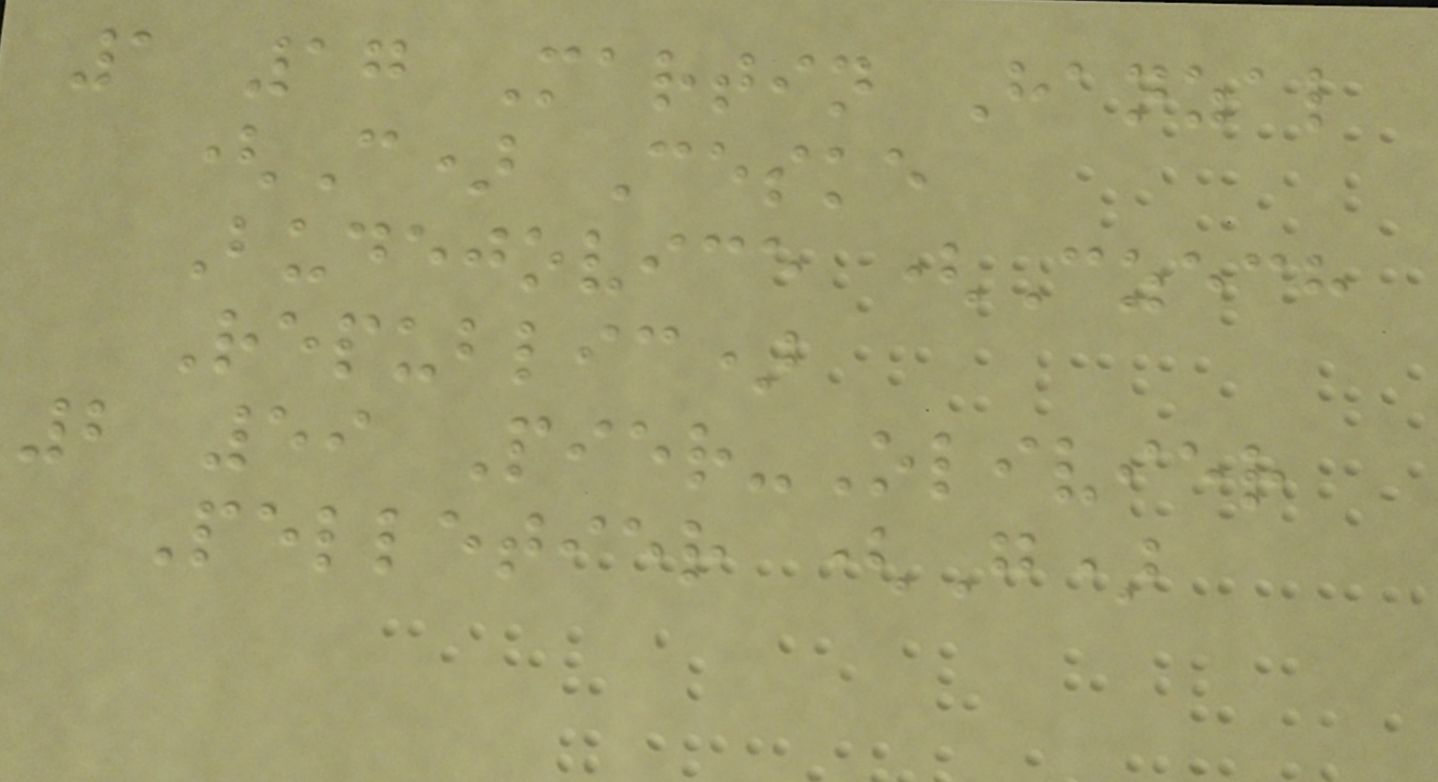1 17 Martin Hanzal
(C) Ceske
Budejovice (Czech
Republic)
2 59 Pier-Olivier
Pelletier (G)
